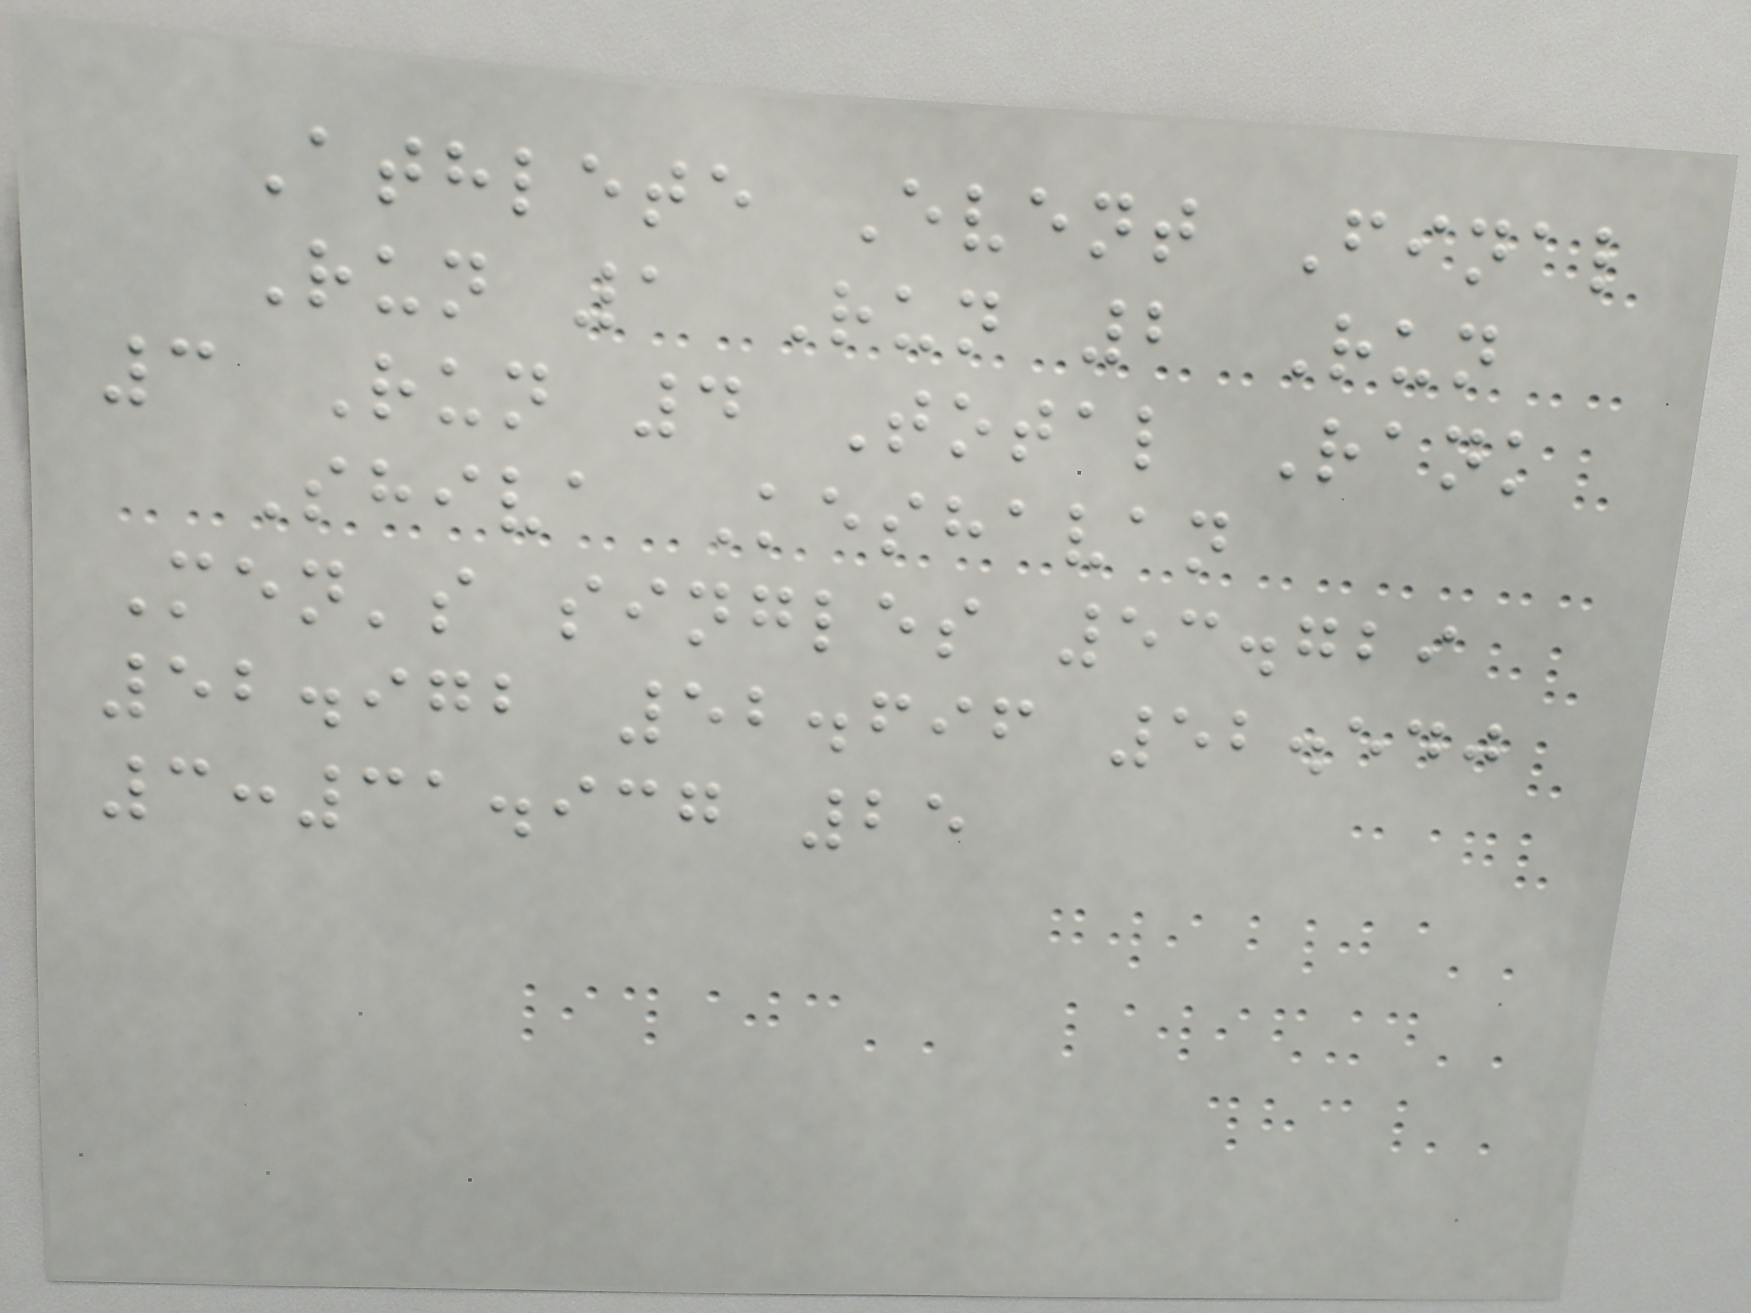Athlete Event Final
Run 1 Run 2 Run
3 Run 4 Total Rank
Shiva Keshavan
Men's singles 53.729
52.972 52.696 52.540
3:31.937 25
